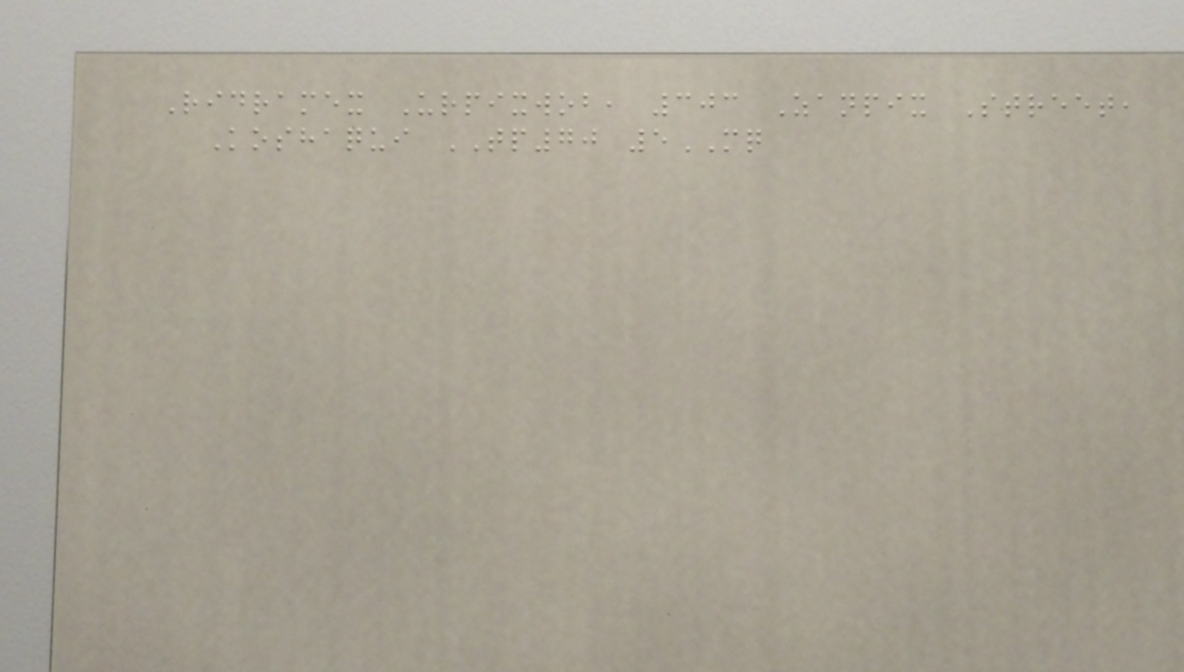Ridramex Urpixwob, 303 Zanpix Street,
Koshaqui TP70 5MQ
